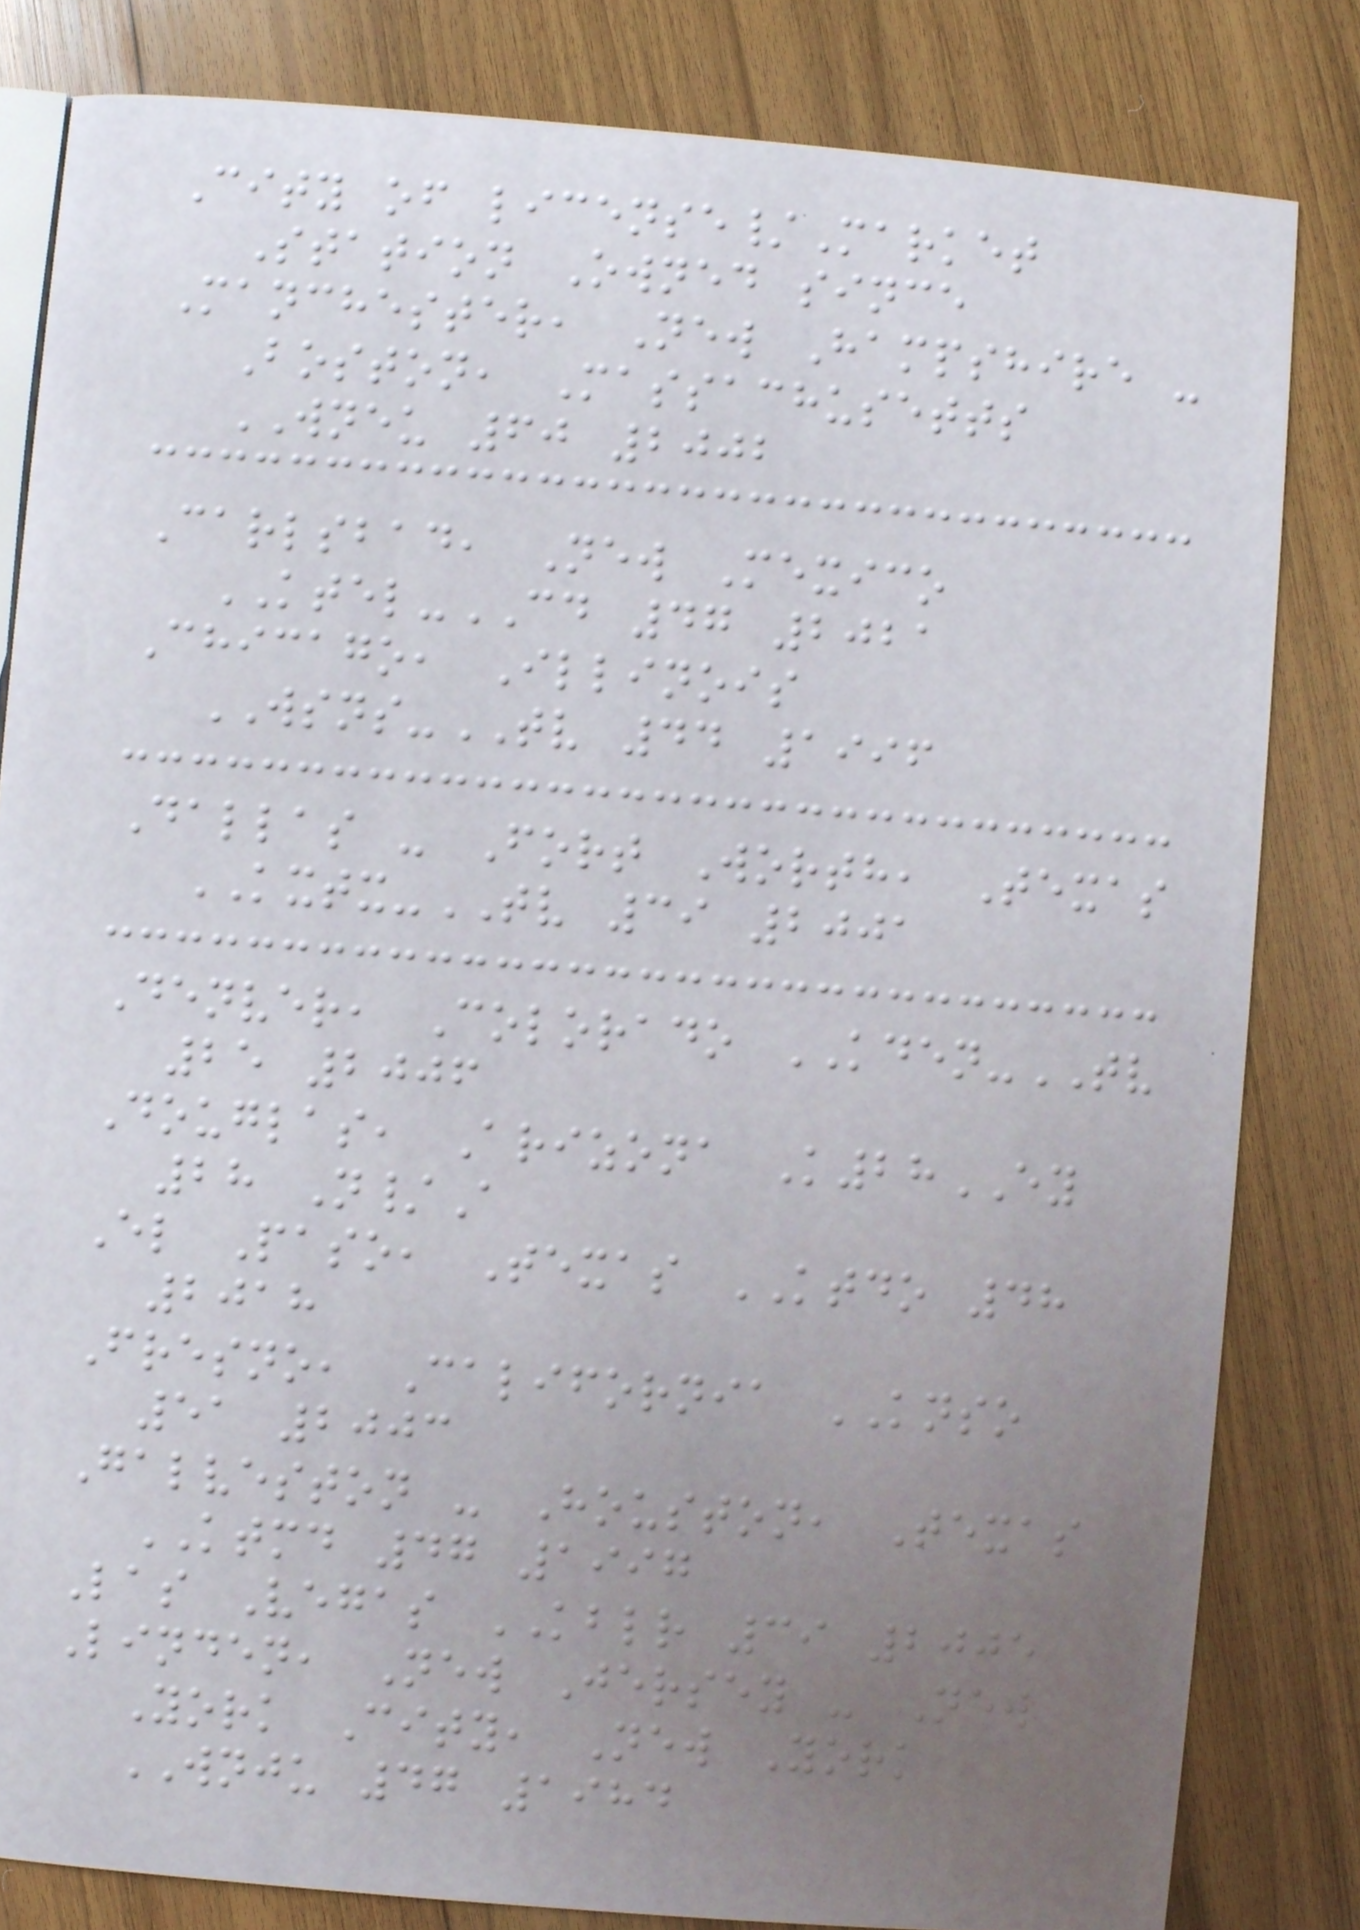City of license/Market
Station Owned since
Manchester, New Hampshire -
Boston, Massachusetts
WNEU 60 2002
Carlsbad, New Mexico
KTEL-CD 47 2021
Chicago, Illinois
WSNS-TV 44 1996
Dallas - Fort Worth, Texas
KXTX-TV 39 2001
Denver, Colorado KDEN-TV
25 2006
Douglas, Arizona K28EY
28 N/A
El Paso, Texas KTDO 48
2018
Fresno, California KNSO
51 2003
Galveston - Houston, Texas
KTMD 47 1997
Las Vegas KBLR 39 2005
Linden, New Jersey - New
York City, New York
WNJU 47 1984
